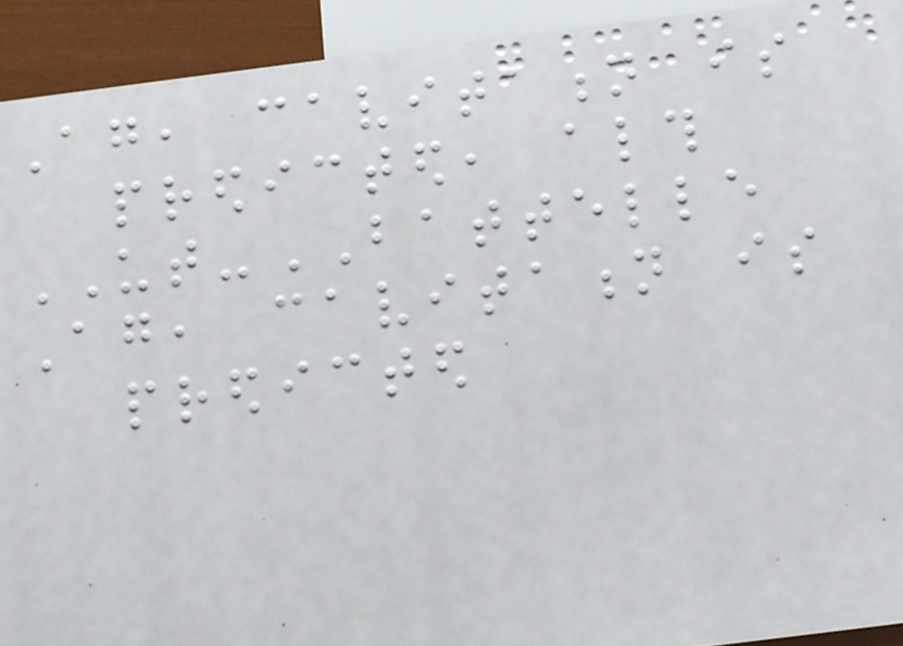Again, cavitation is
predicted, although
UT-BATTELLE
Again, cavitation is
predicted
